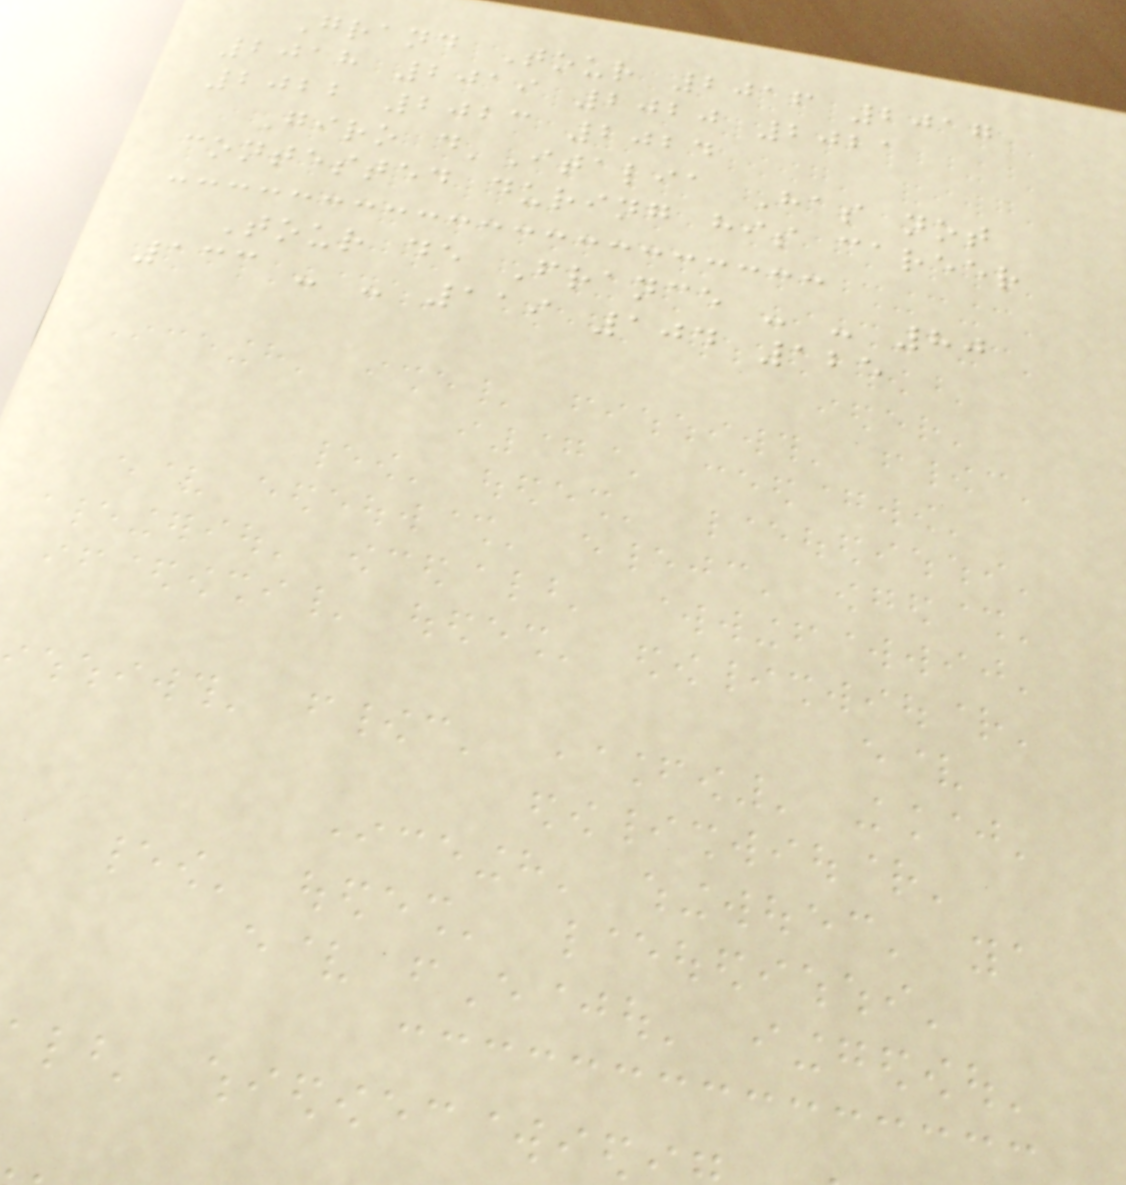Grand Tour 2016 2017
2018 2019 2020 2021
2022 2023 2024
Giro d'Italia Has not
contested during his career
Tour de France - - 80
133 - - 119 104 125
